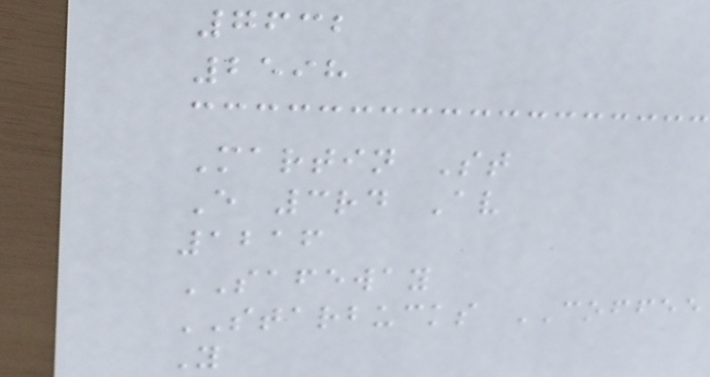7632
2598
Martin St
E 3rd Av
1216
SAFEWAY
STARBUCKS COFFEE
Y
